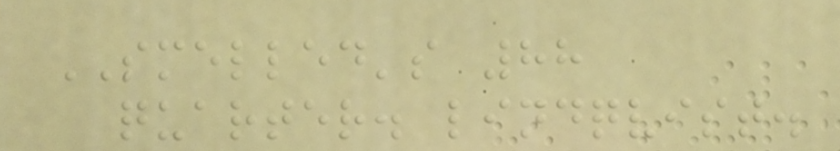SMELLED's 88
quarter. lindqvist.
